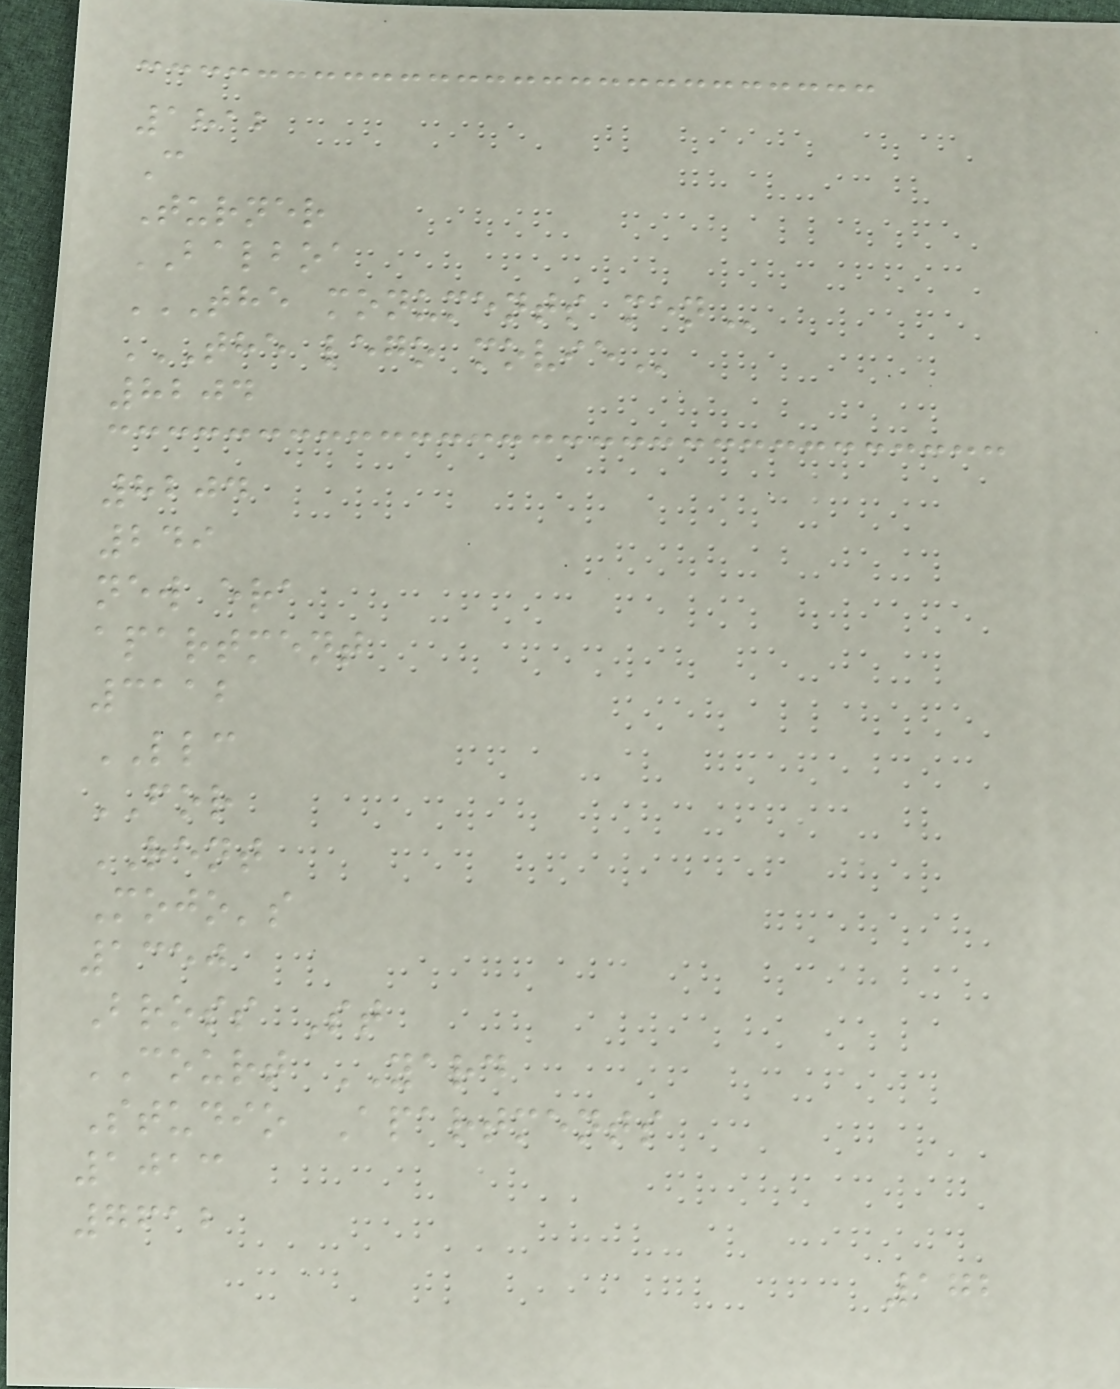1812
C
Turner
BALBOA
THE MONUMENTS MEN
THE LEGO MOVIE
8204
8204
249
new era
apartment
3112
LLC
FOR
RENT
Mojo's
1350
Bross St
COURT YARD
Studio Apartments
1013
7612
172
